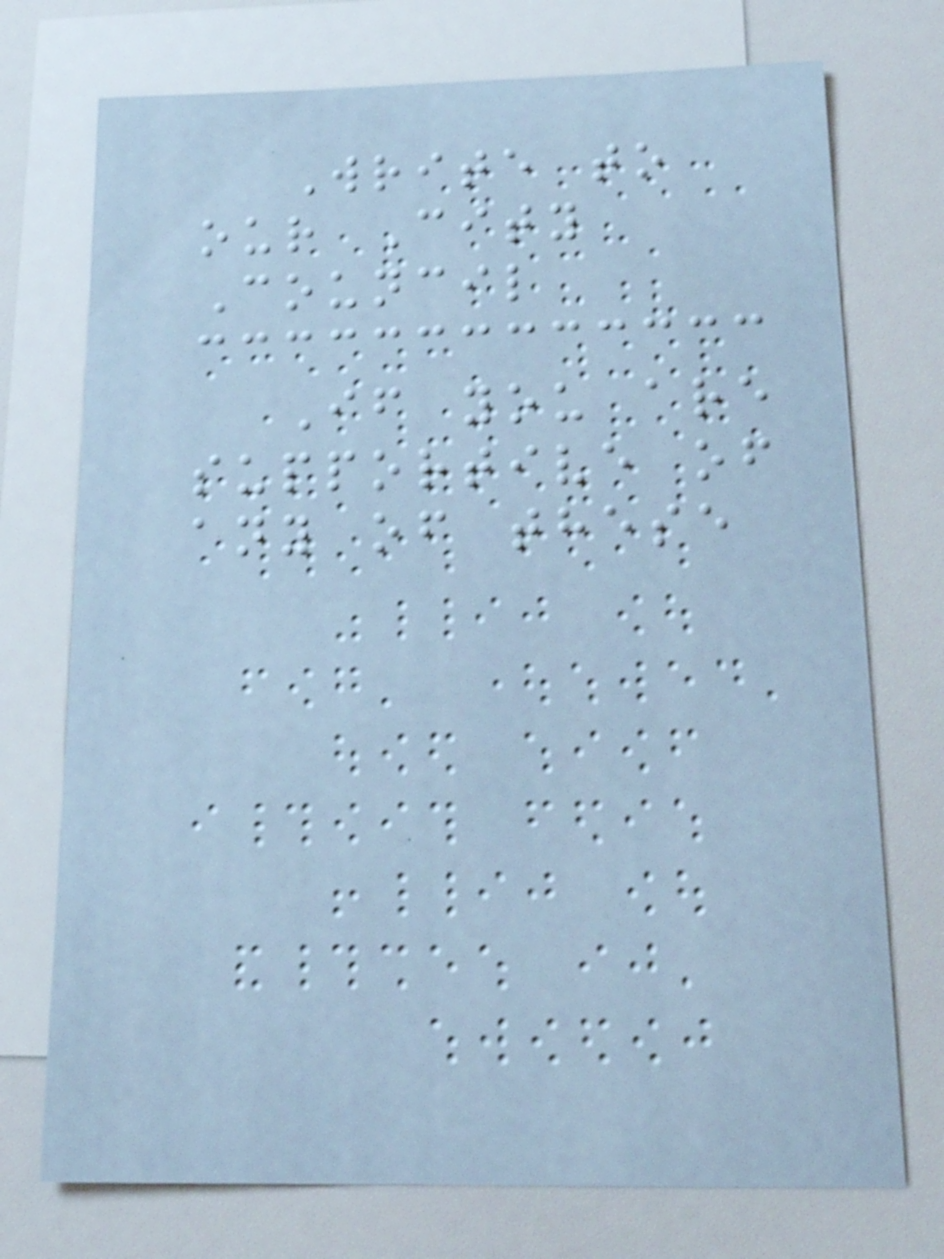Write to
our City
Council
If you are
supportive of
any of these
